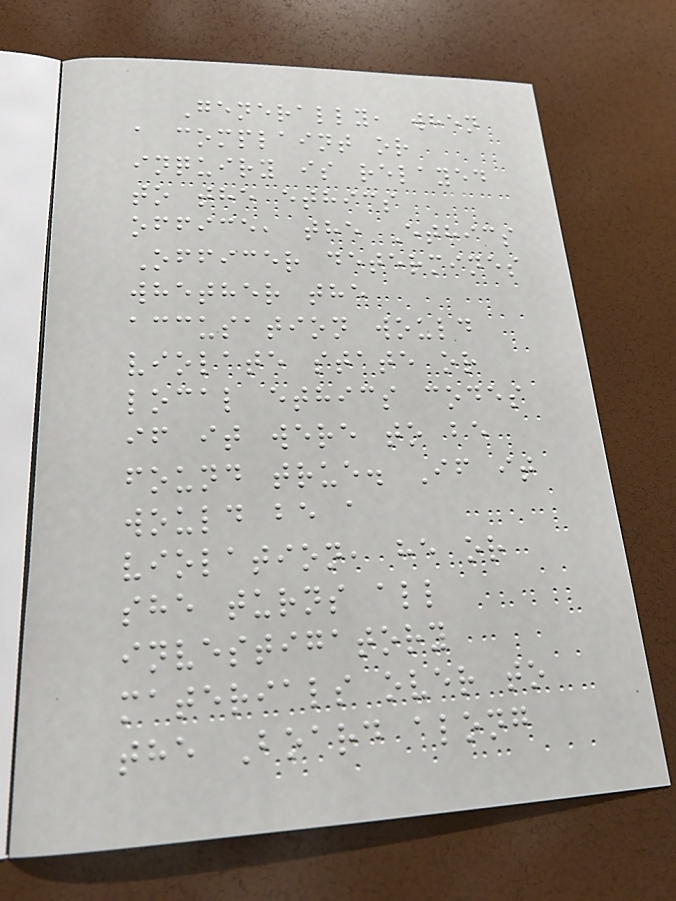Generally, when
a complaint or
inquiry is relayed
to the ethics
office, the Ethics
Officer determines
whether the
accusation would
violate state or
local ethics codes
if it were to be
found true. If it
would be a
violation, he or
she turns all
investigatory
materials over to
the Board along
